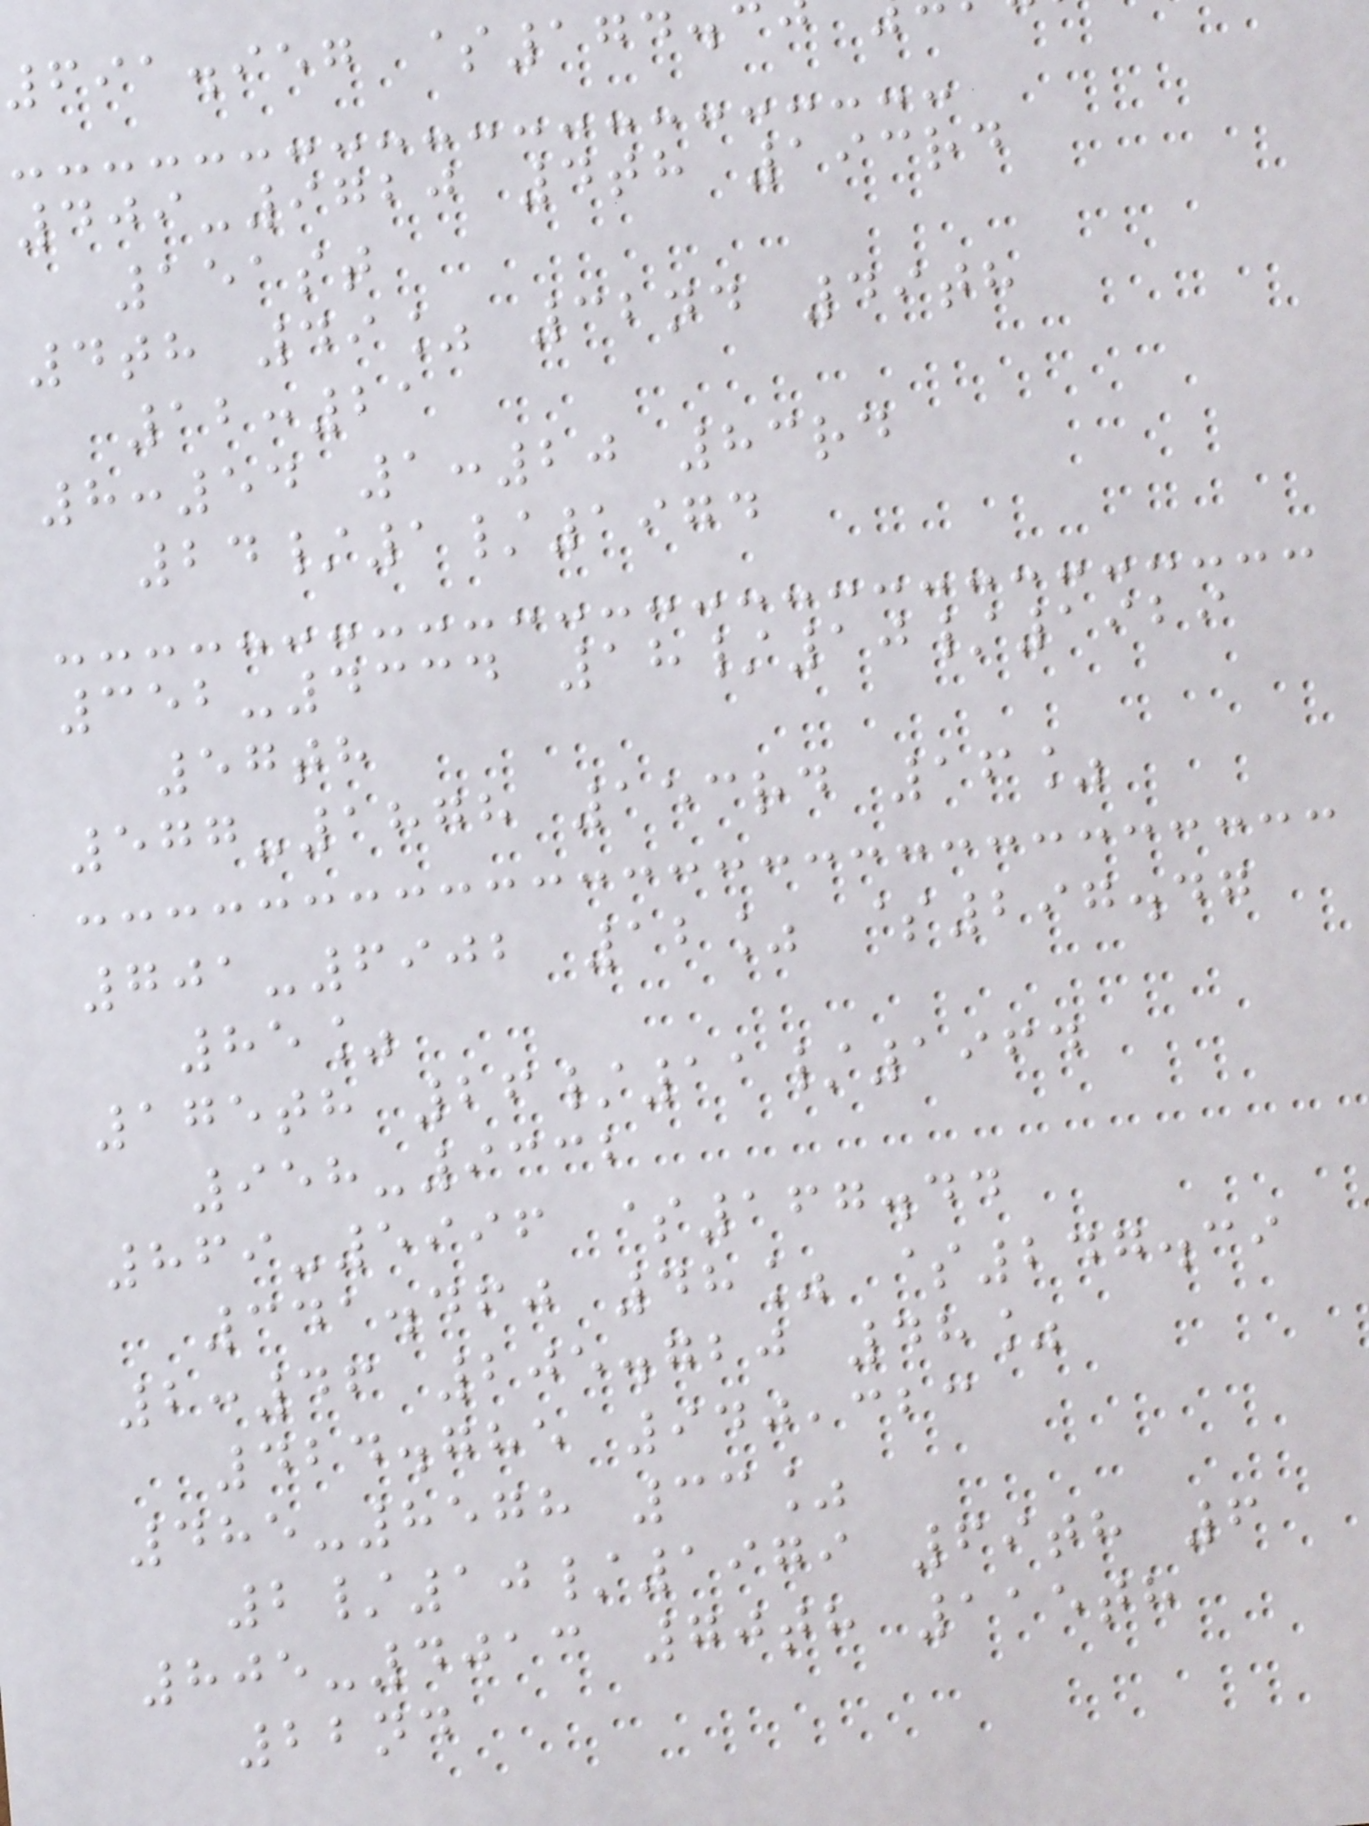691.957 $174.
409-9720 4th 193rd
151st
4th 49% 32nd 49th
12:21
8:54 1:20 83rd
24/1/1974
352-4334 18/10/1929
57th
577-1878 153rd 16%
701-6902 12% $297.47
85%
175th 26/11/1964
958-9332
869-5996 $167.44
341.460 48% $247.39
2:46 205.720 48%
424.785 940,323
485-8578 33%
2/10/1979 69th 6
805-4013 70th 115th
22nd
